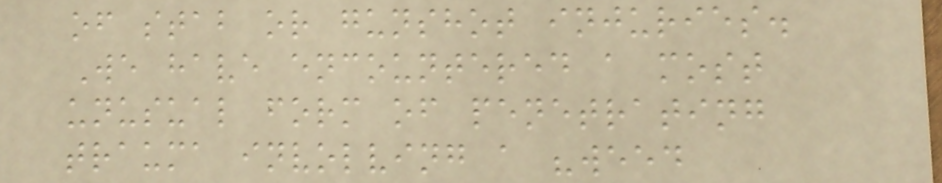of stab or gunshot injuries.
We have encountered a most
unusual form of penetrating
trauma involving a "weed
